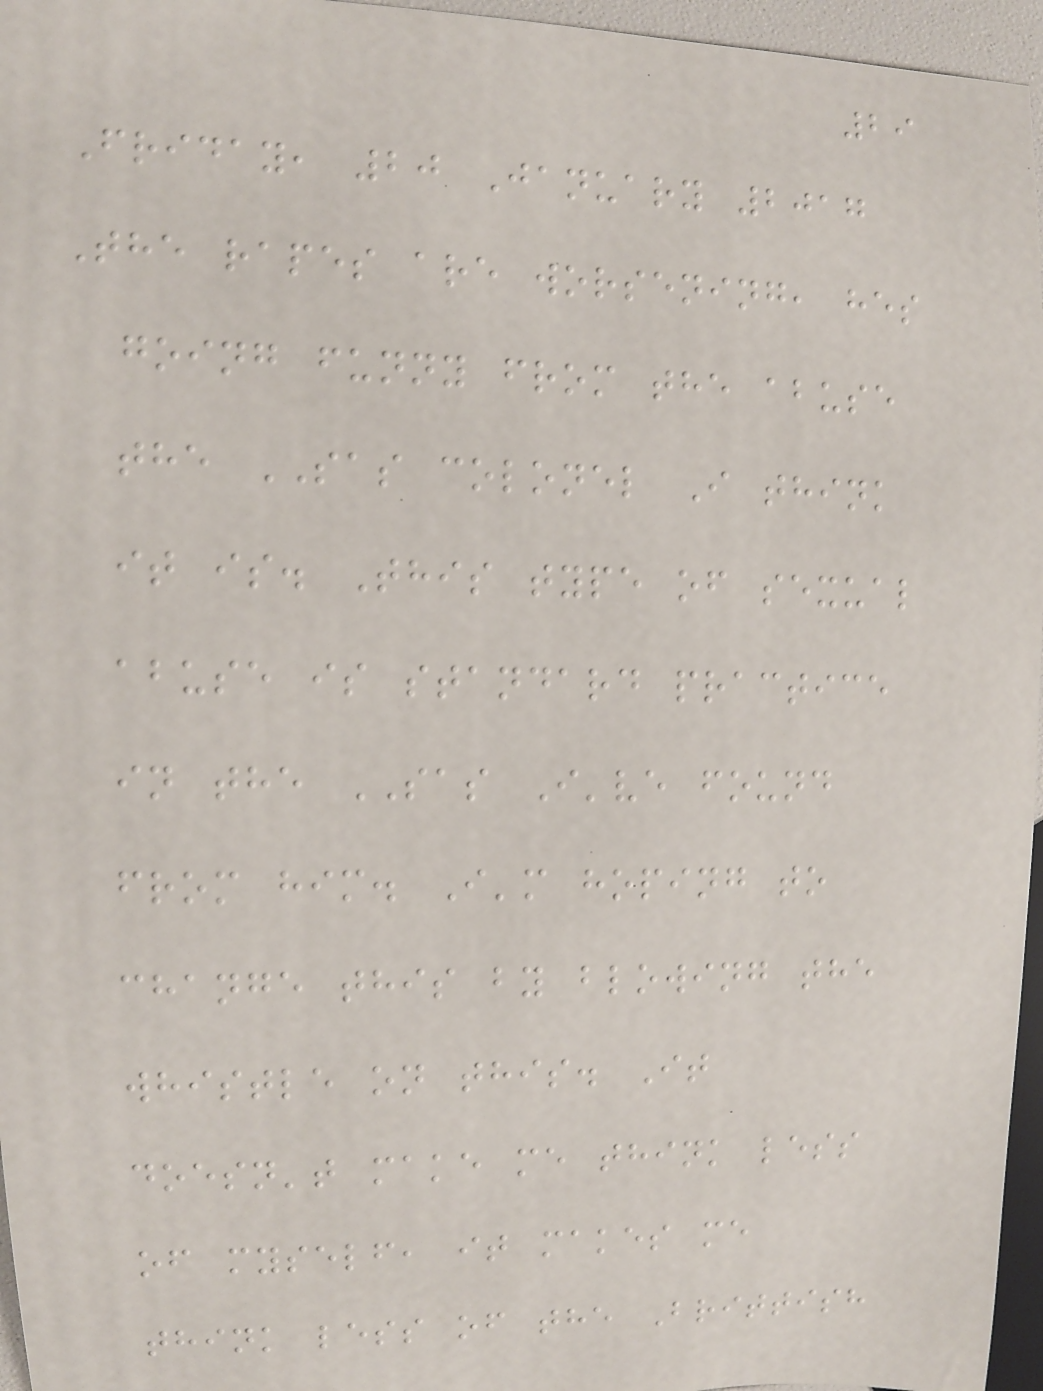29
Friday, 20 January 2017
The rapes are worsening, hes
going funny from the abuse
the SAS colonel I think
it is. This type of sexual
abuse is standard practice
in the SAS I've found
from him. I'm hoping to
change this by blowing the
whistle on this. It
doesn't make me think less
of myself, it makes me
think less of the Brittish
